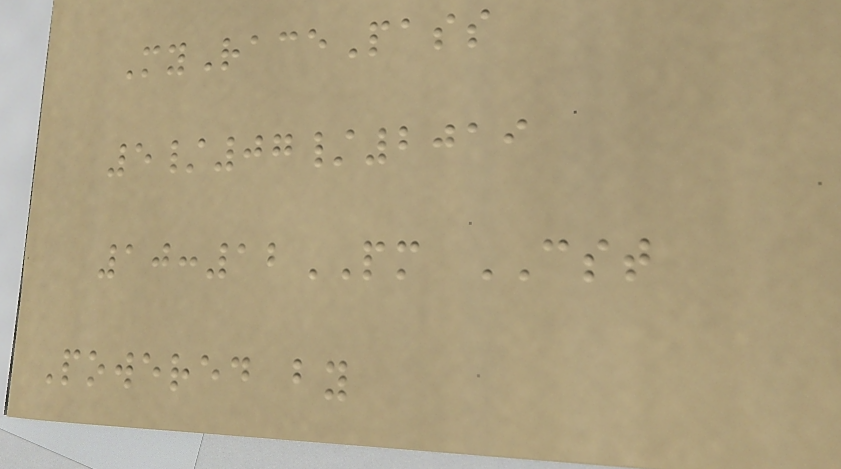MyRacePass
5/07/2019
10:12PM CST
Powered by
